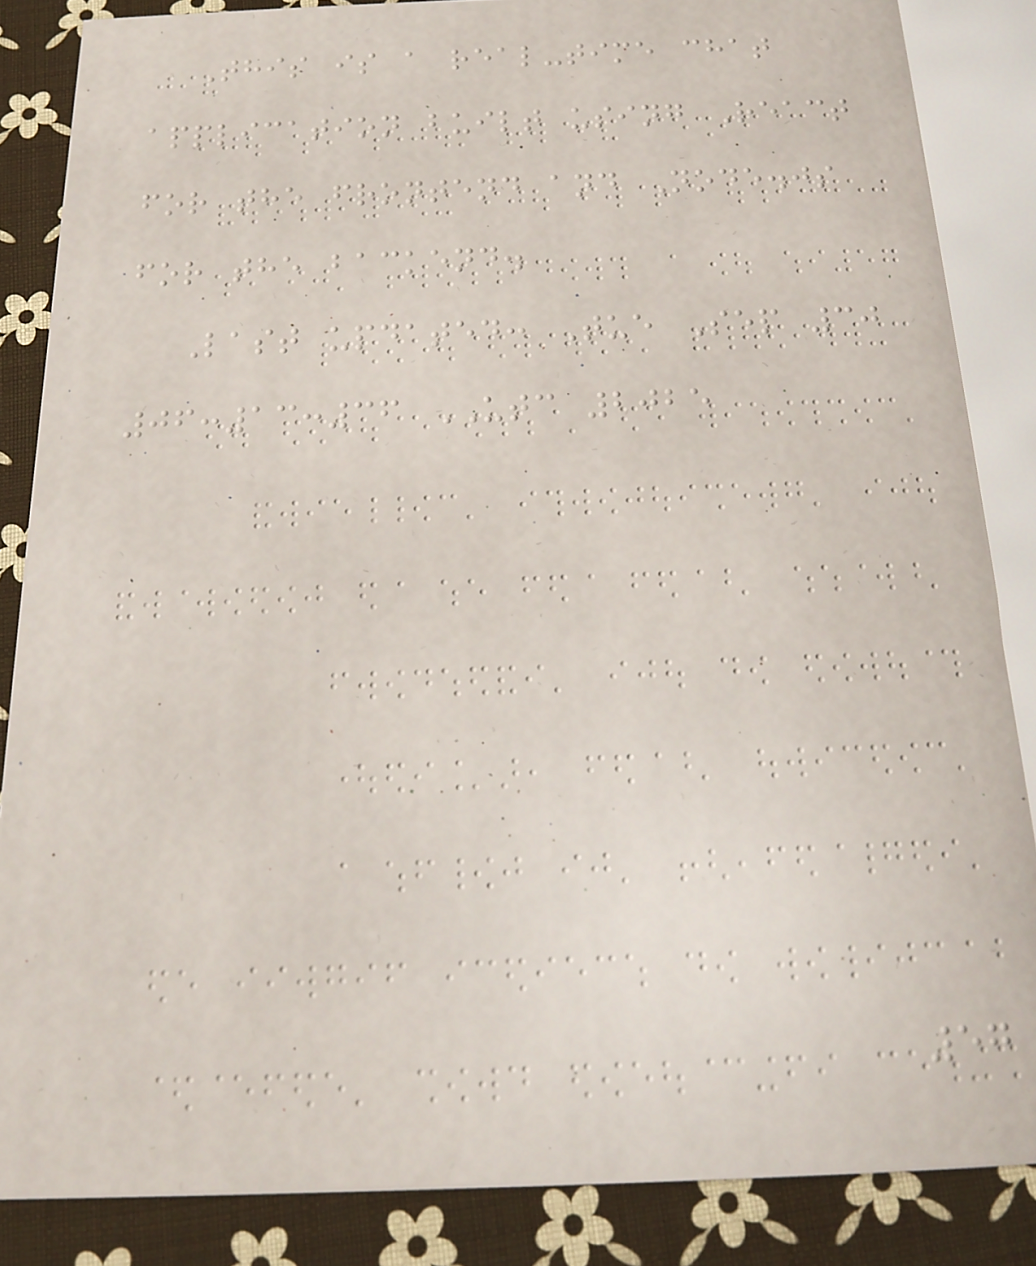This is a real-time chat
application built using React
for the frontend and Node.js
for the backend.
Last updated: Tue Sep 30
06:13:36 UTC 2025
57
